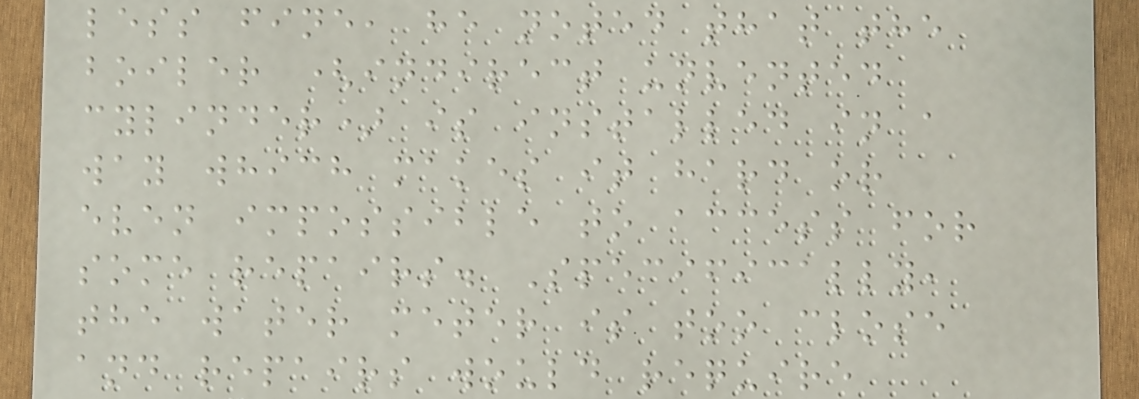less fine, he noted that the
boiler (indirect unvented
cylinder) is installed in a
way which makes it hard or
even impossible to access for
some repairs. Specifically,
the water meter is too close
and repairs would require
